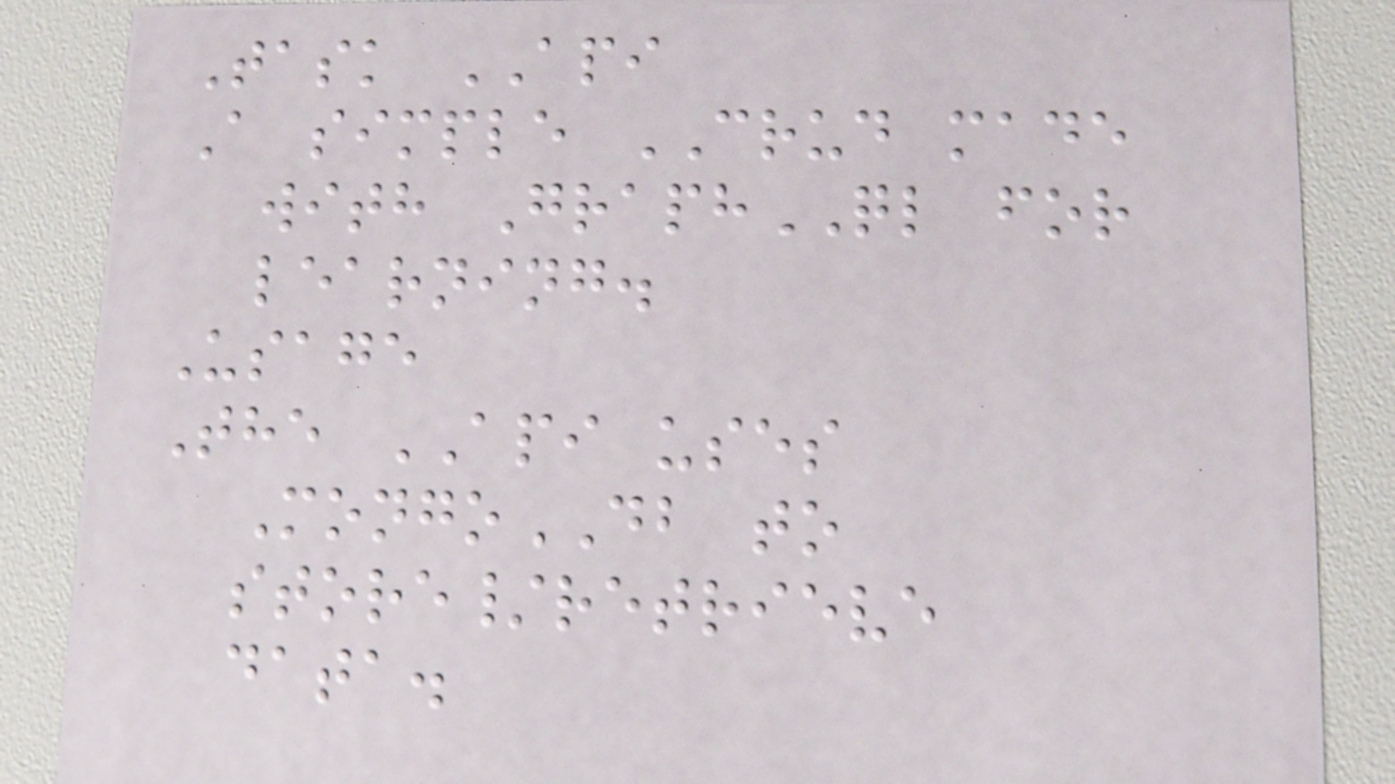Task API
A simple CRUD made
with GraphQL for
learning.
Usage
The API uses
MongoDB to
store/retrieve
data.
